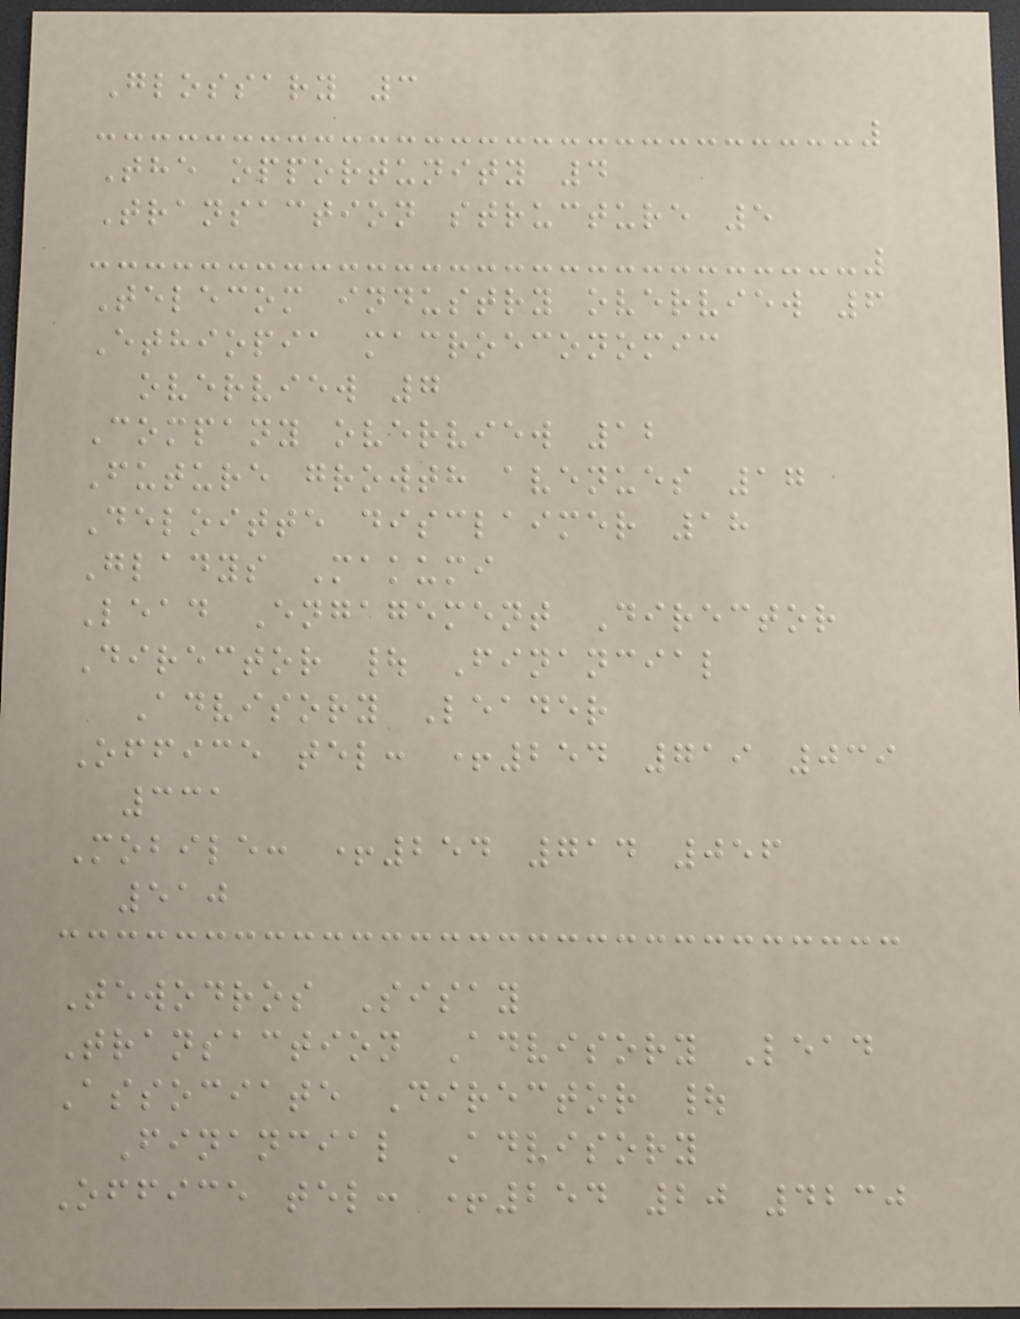Glossary 3
The opportunity 4
Transaction structure 5
Telecom industry overview 6
Ethiopia macroeconomic
overview 7
Company overview 12
Future growth avenues 17
Deloitte disclaimer 18
Gladys Makumi
Lead Engagement Director
Director | Financial
Advisory Leader
Office tel: +254 719 039
331
Mobile: +254 714 056
510
Tewodros Sisay
Transaction Advisory Lead
Associate Director |
Financial Advisory
Office tel: +254 20 4230
